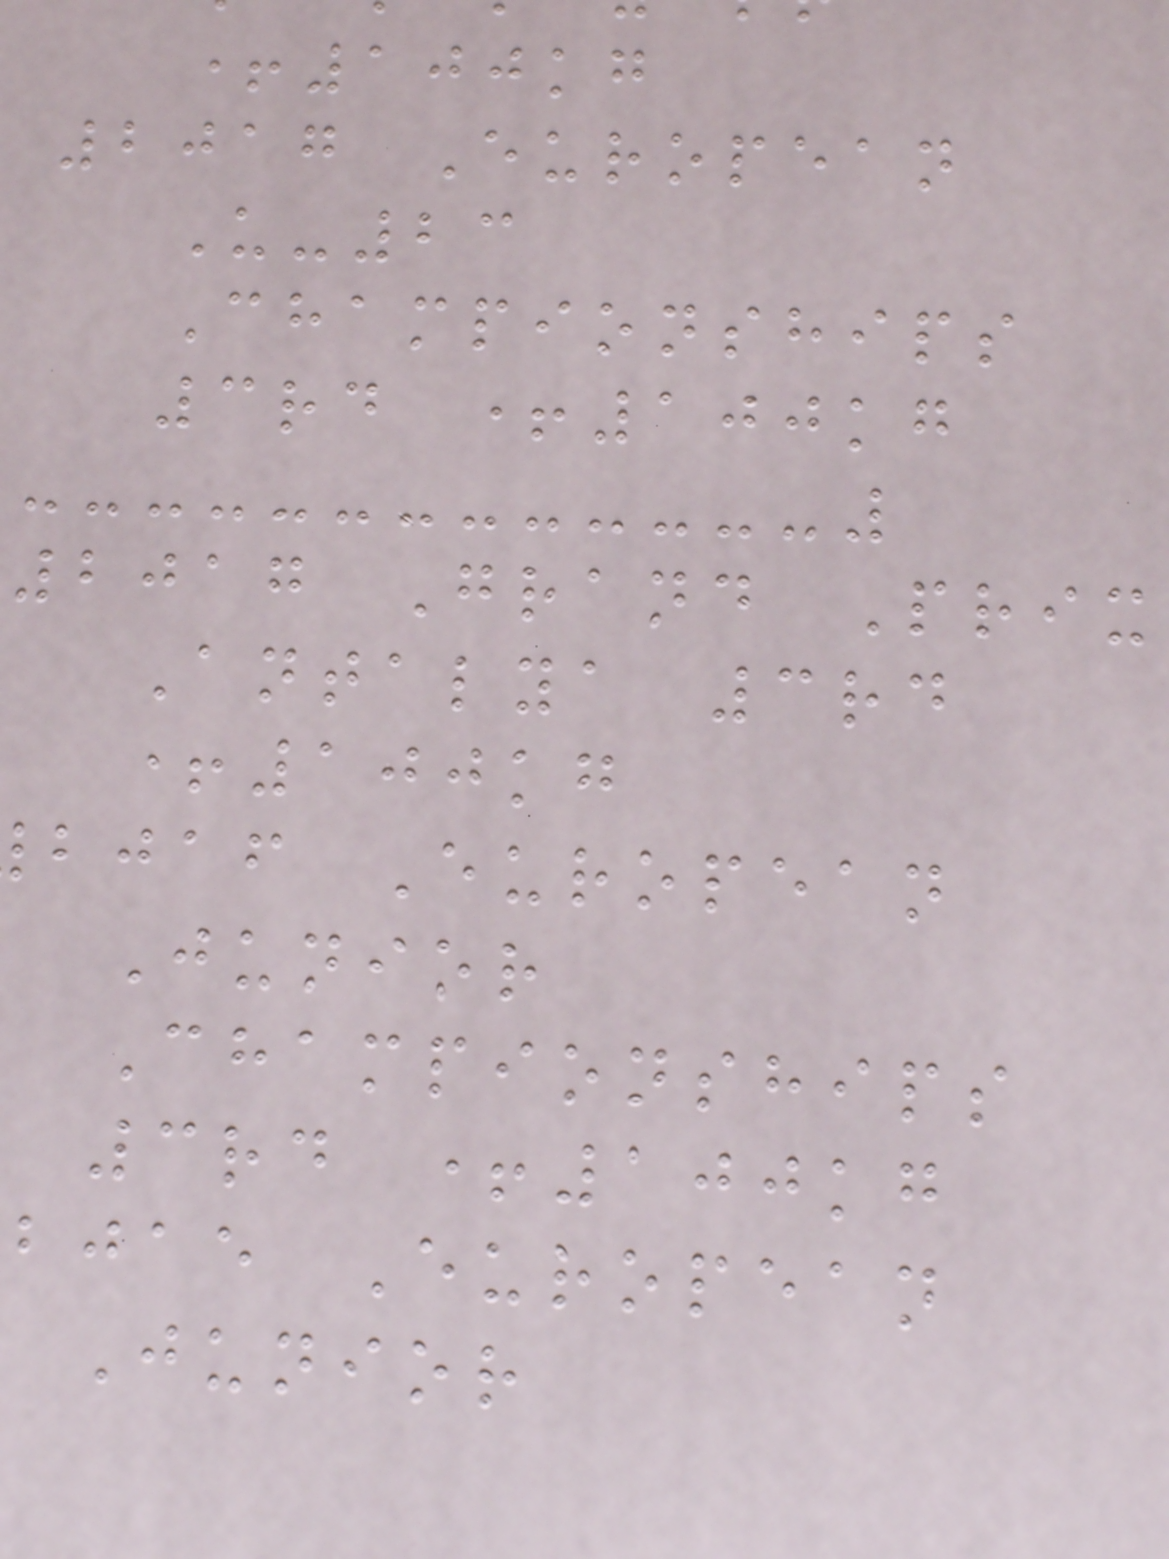+100kg
2017 European
U-23
Championships
3rd +100kg
2017 Grand Prix
Antalya 3rd
+100kg
bjaf European
Junior
Championships
3rd +100kg
bjae European
Junior
